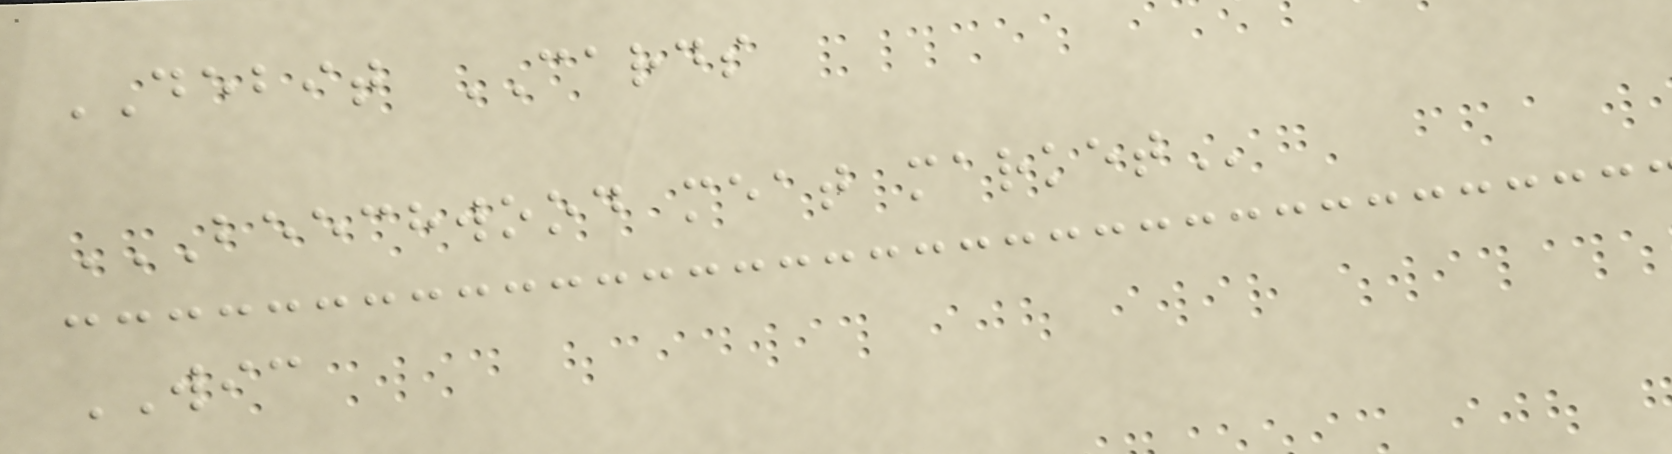DEBIT CARDS
BEECHWOOD MEAT MARKET
WIC
